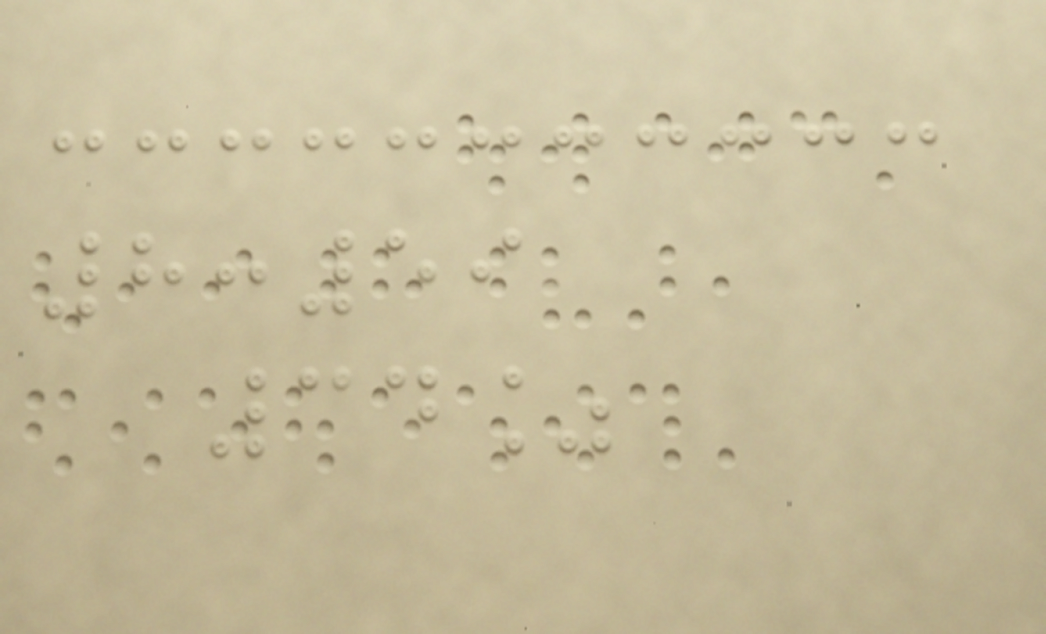8:59
34%
